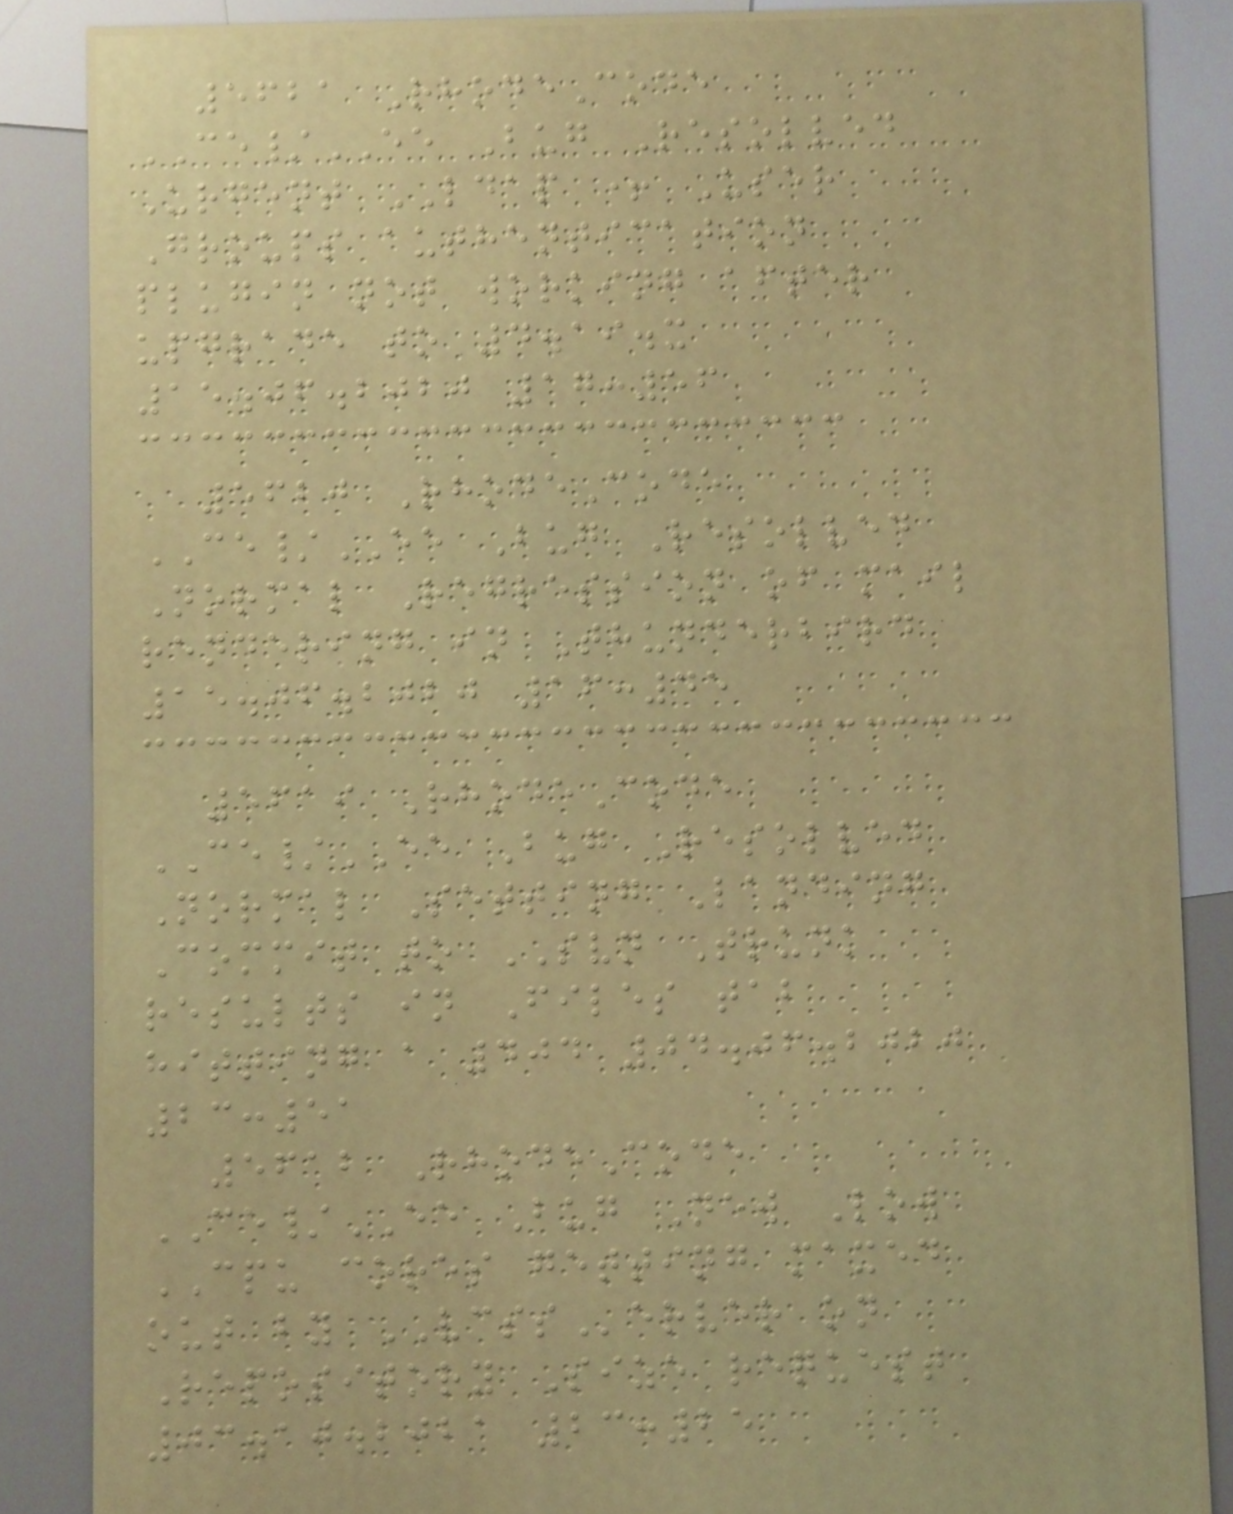5621 RhodeCode
CE/EE Bug Resolved
Urgent LDAP + User
Groups authentication
plugin not working after
upgrade to 4.19.x
15.06.2020 17:56
5620 RhodeCode
CE/EE Bug Resolved
Normal Regression of mail
rendering in Thunderbird
15.06.2020 16:45
5619 RhodeCode
CE/EE Bug Resolved
Normal Setting Landing
Commit to SVN Trunk
results in Files tab
hitting a 404 04.06.2020
23:51
5612 RhodeCode
CE/EE Bug New Low
CPU cores getting maxed
out by VCSServer on
Repository Size request
03.10.2021 23:25
